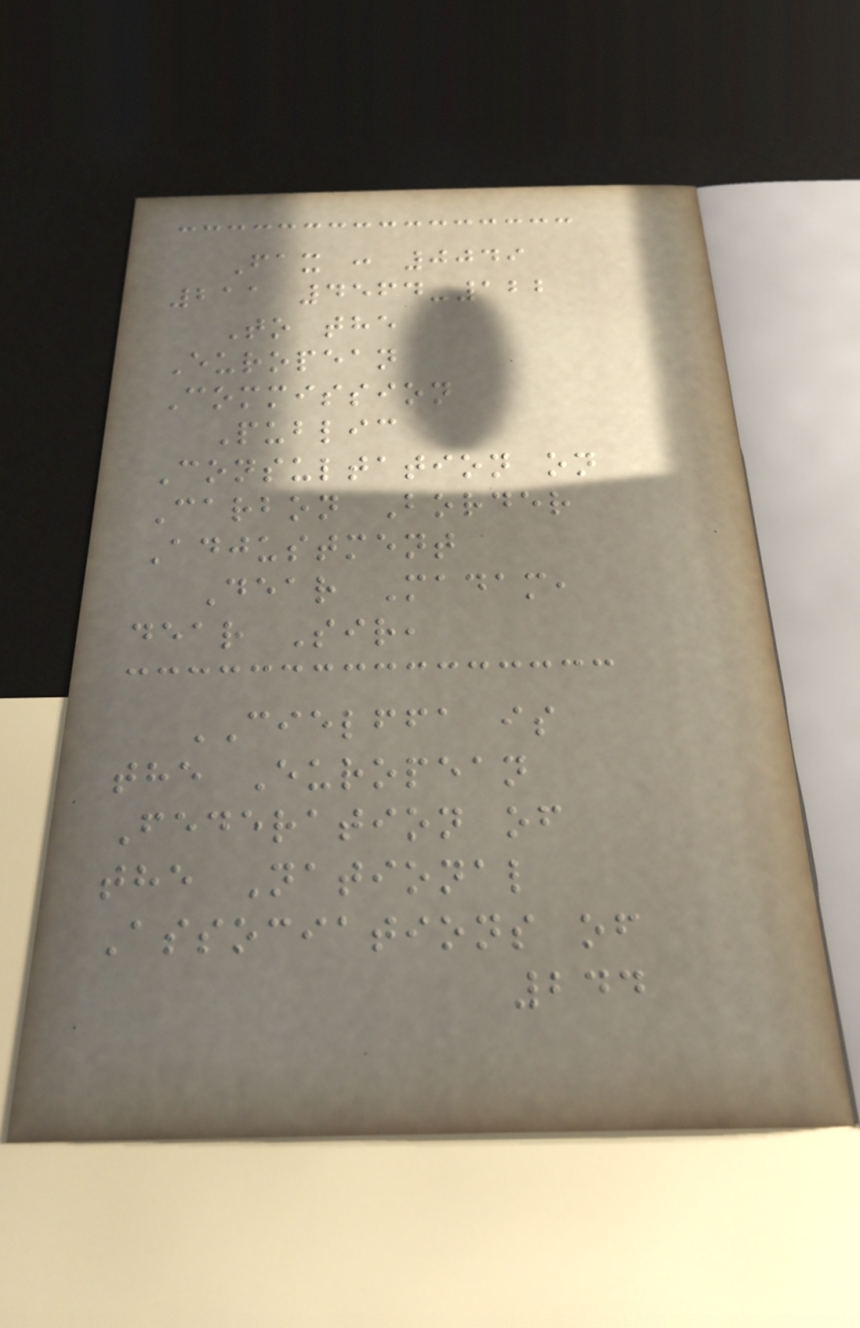Fax : 0049
211 4564-122
To the
European
Commission
Public
Consultation on
Carbon Border
Adjustment
Dear Madam,
dear Sir,
CIELFFA is
the European
Federation of
the National
Associations of
244
